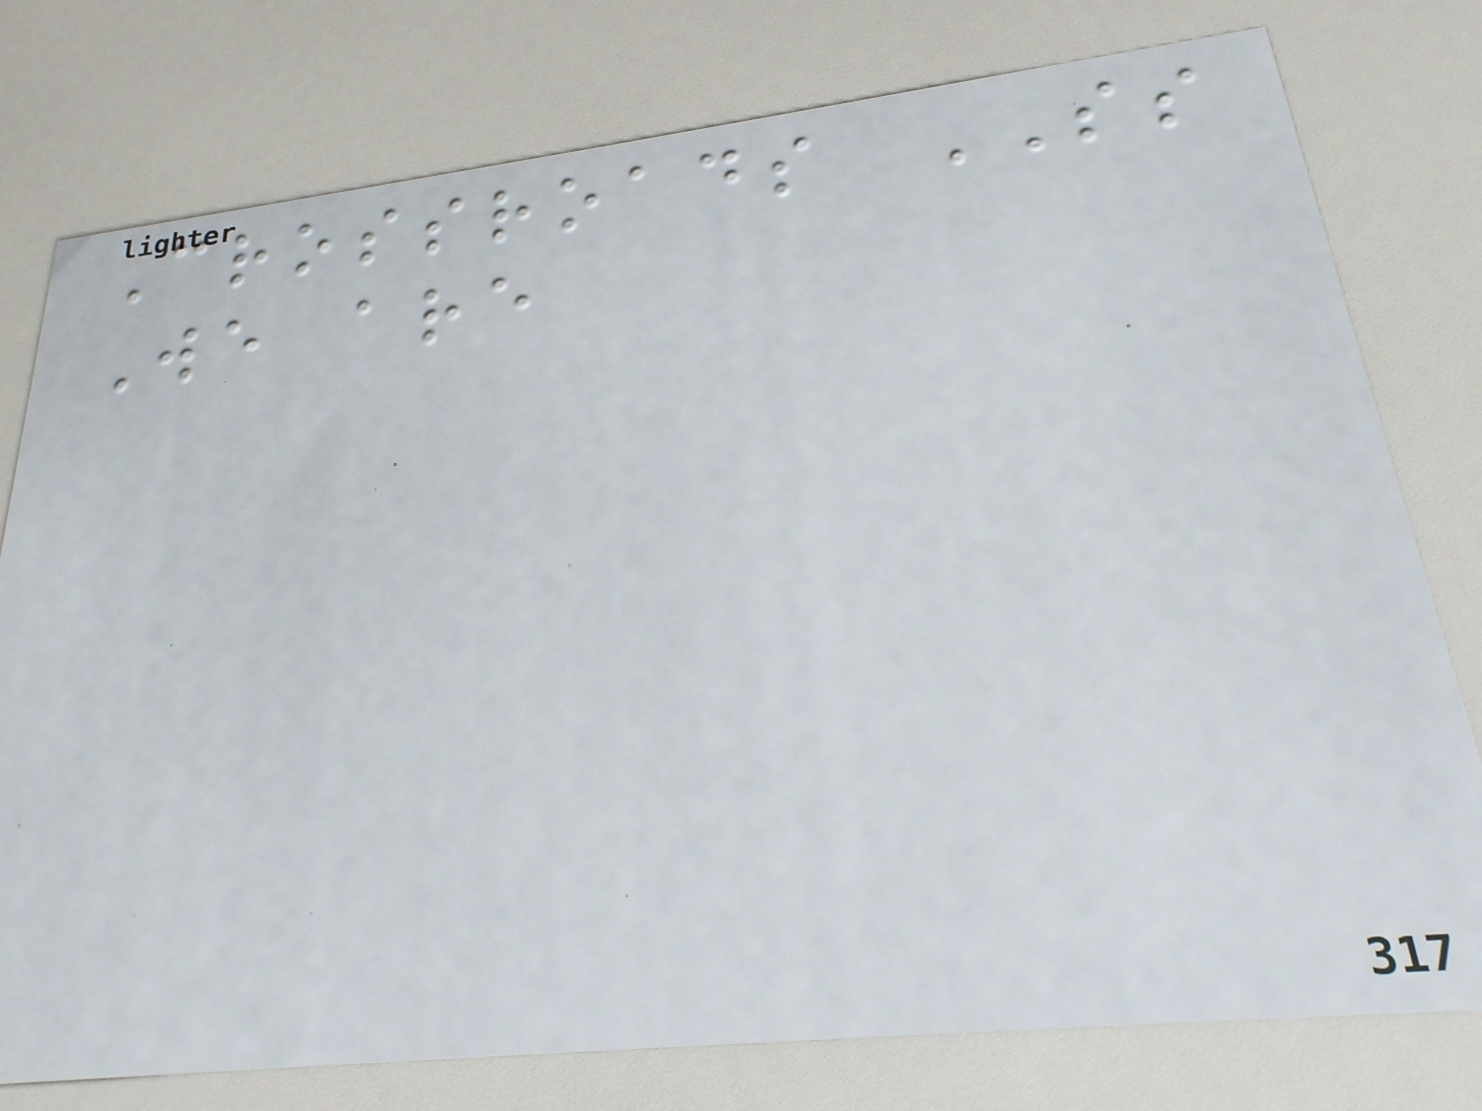Crossroads SS
We are
